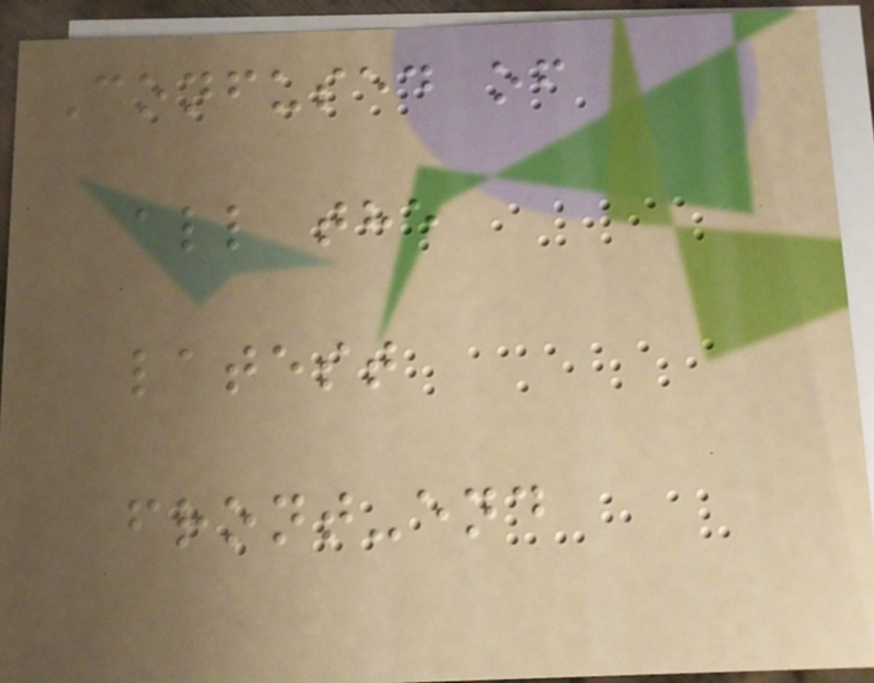Confused of
all the
latest
front-end
